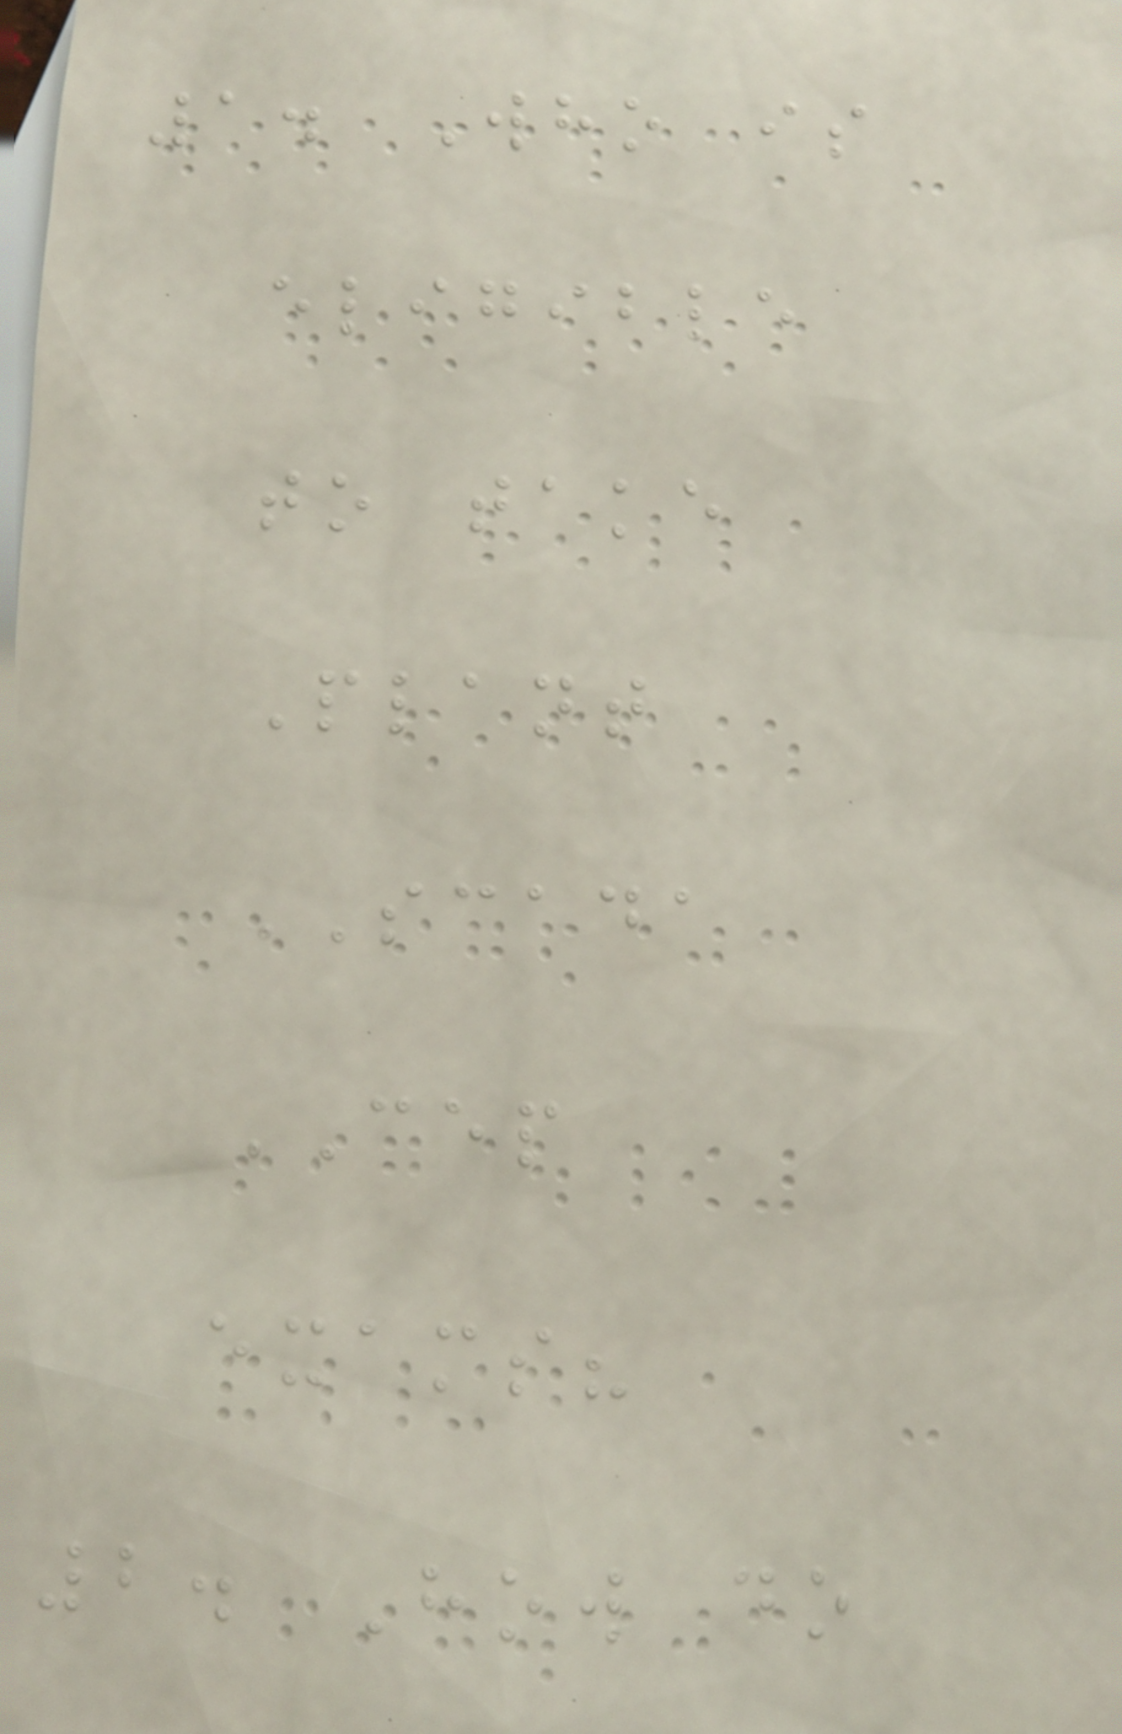1. Who is
eligible
to take
Plant
SCADA
CEP
exams?
2. How do
